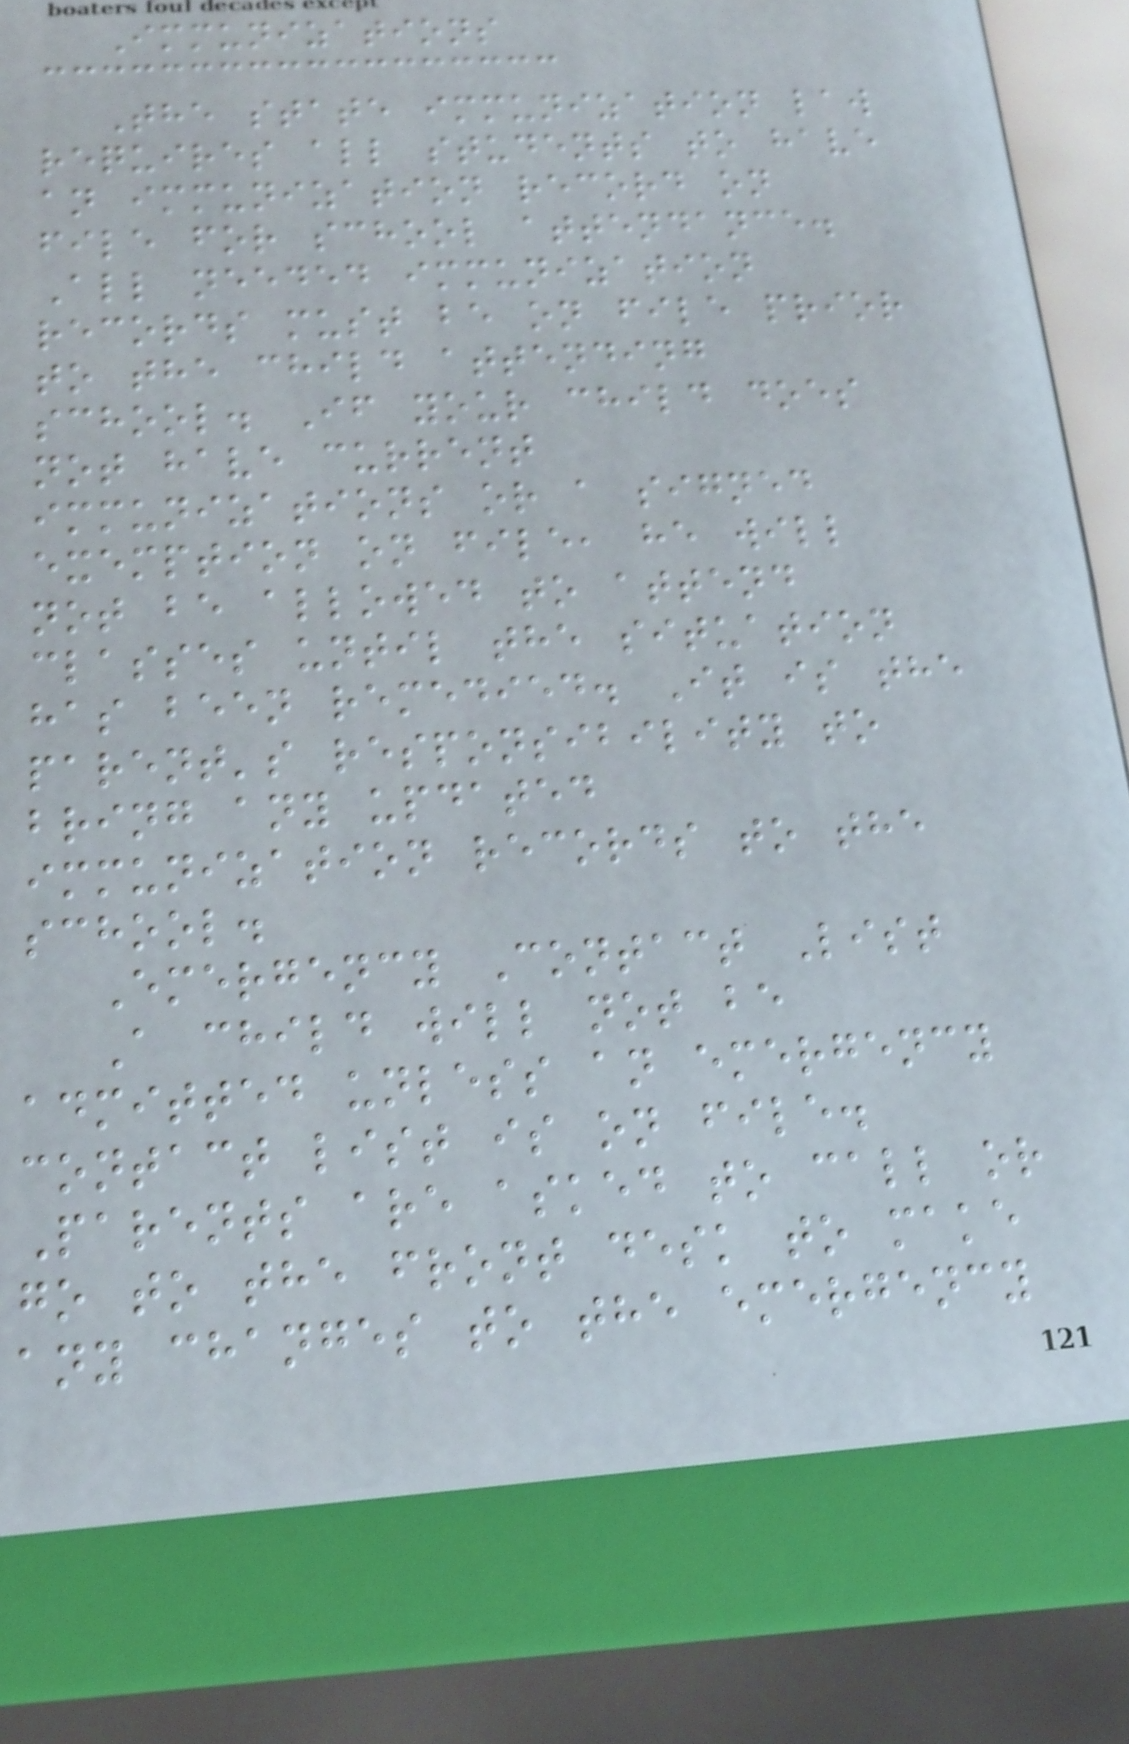Immunizations
The state immunization law
requires all students to have
an immunization record on
file for school attendance.
All needed immunization
records must be on file prior
to the child attending
school. If your child does
not have current
immunizations or a signed
exemption on file, he will
not be allowed to attend
classes until the situation
has been remedied. It is the
parent's responsibility to
bring any updated
immunization records to the
school.
Emergency Contact List
A child will not be
admitted unless an emergency
contact list is on file.
Parents are asked to call or
go to the front desk to make
any changes to the emergency
